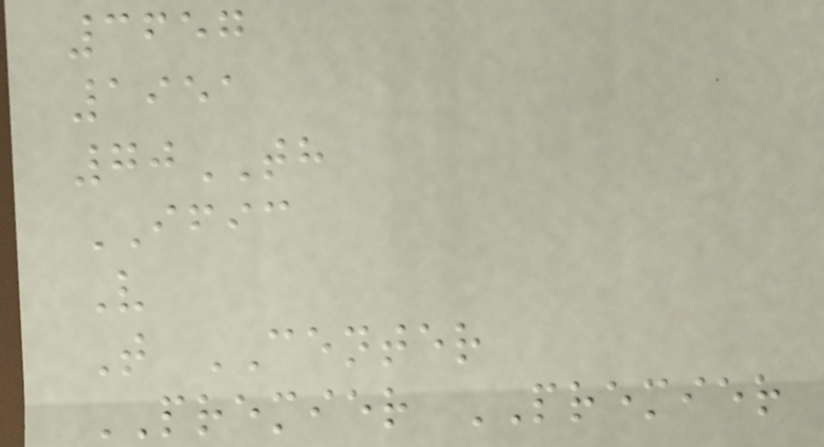3657
1951
70TH
IFIC
V
T CENTER
PREMIER PREMIER
